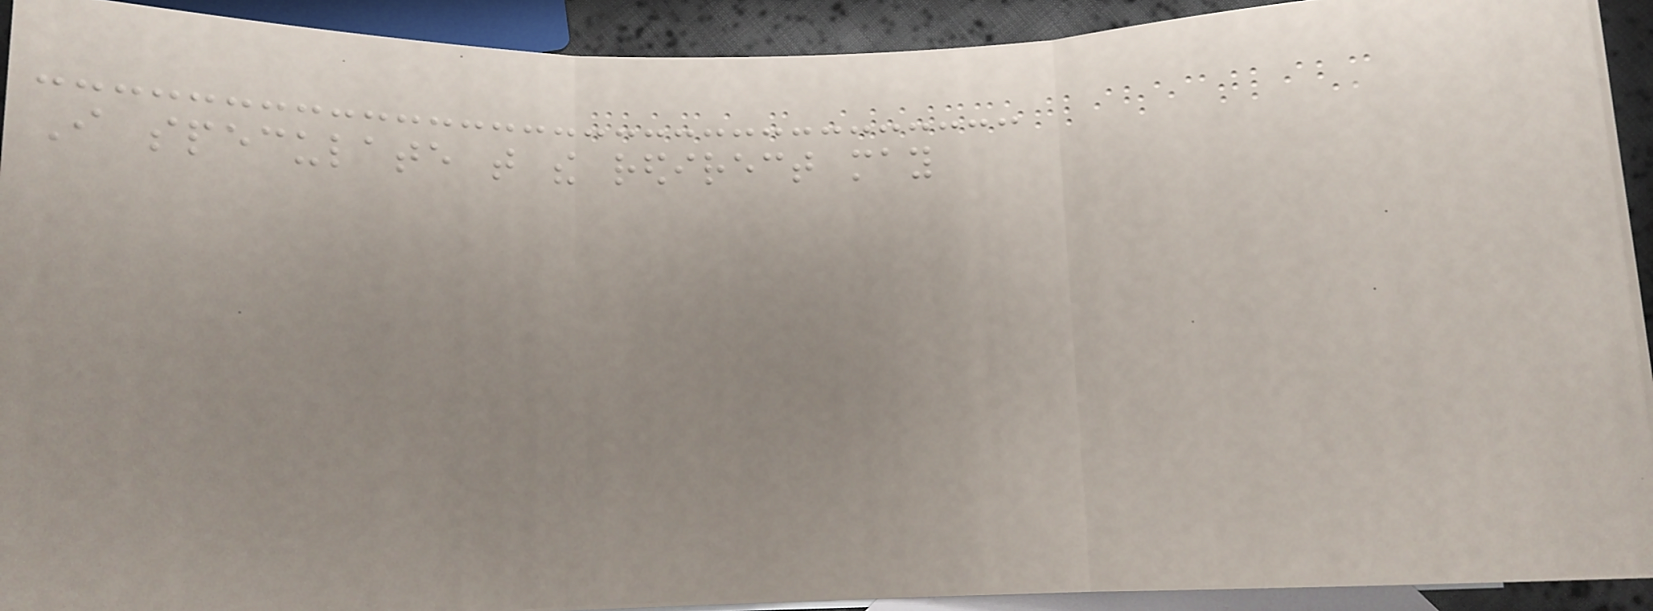I speculate that the redirect may
